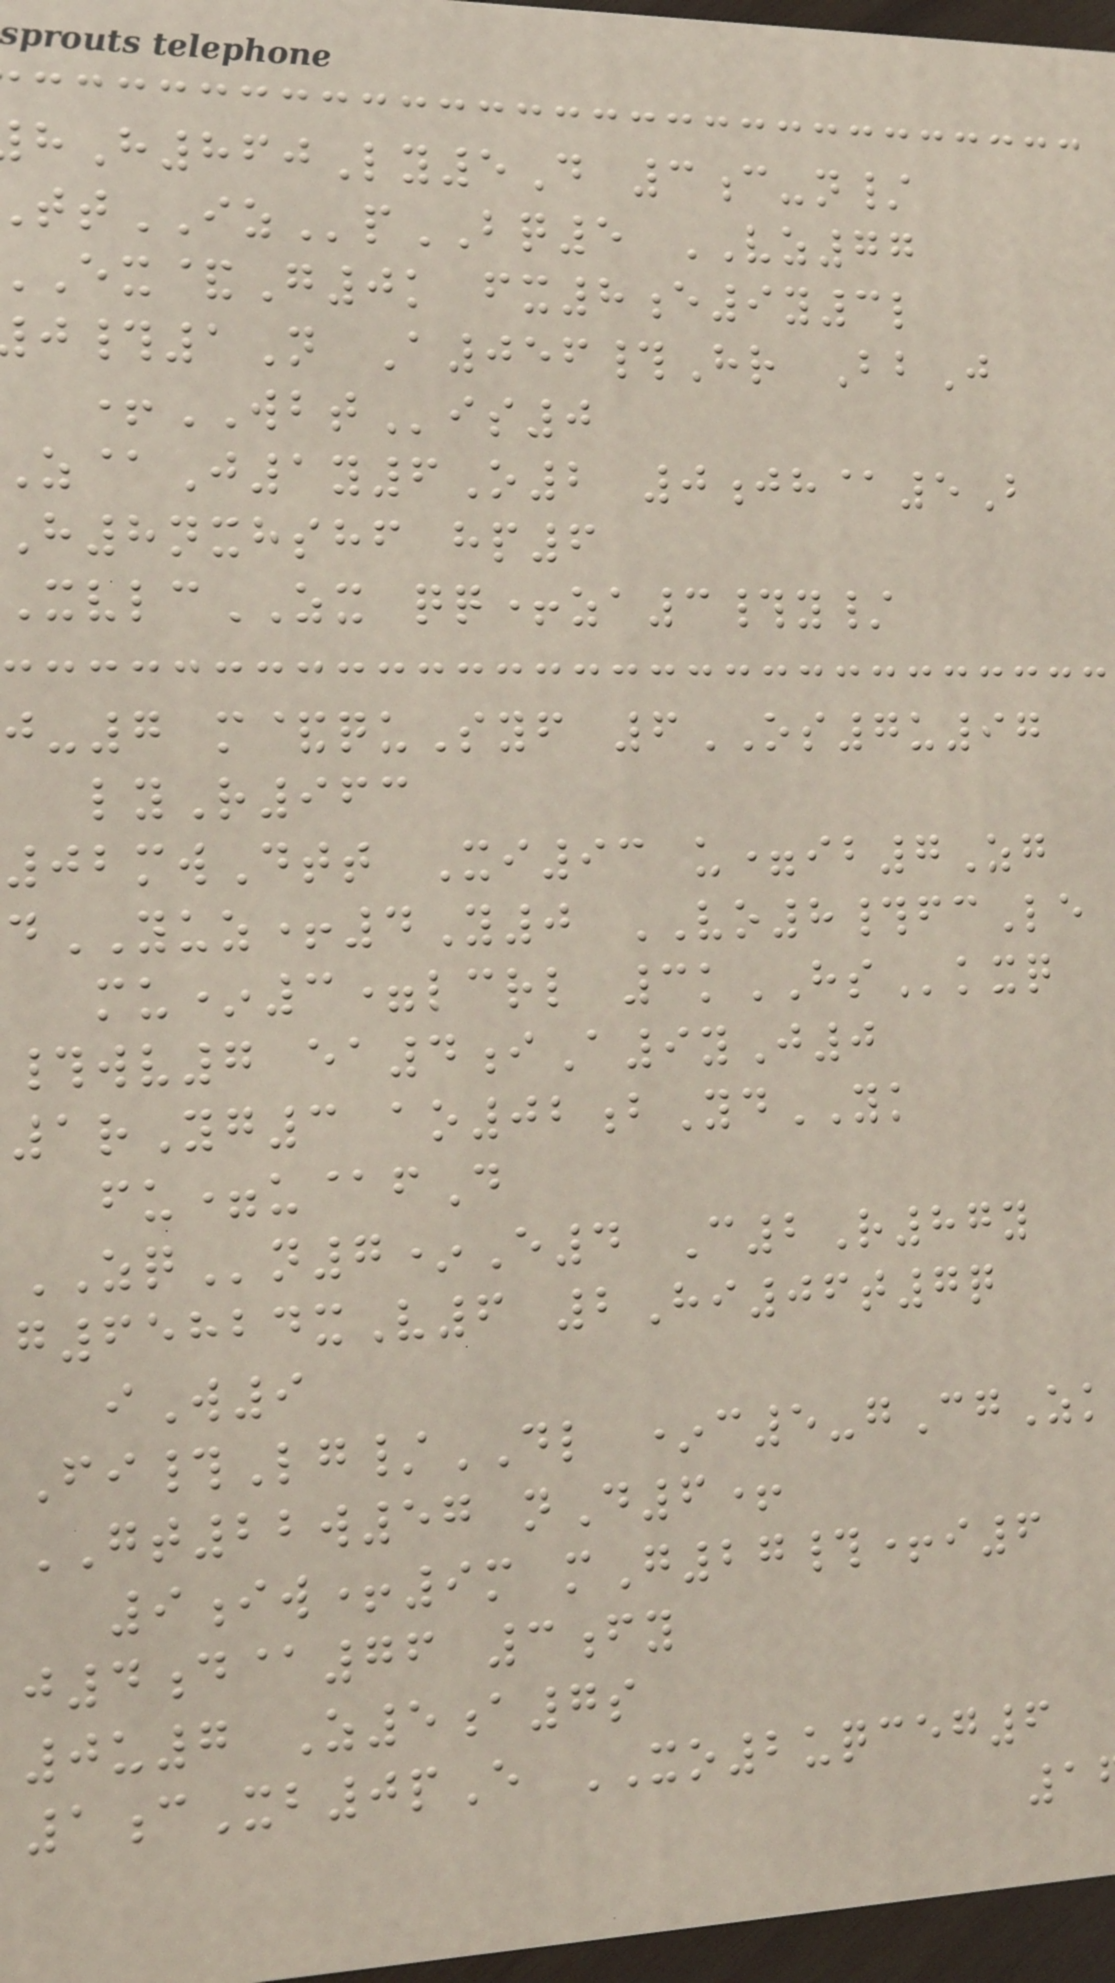H860Ly5D 3c-n/
tIZpBQ5 VZ77
&G0k fx8e9y3l
#1N A056#Hr BbJ
+WBTis0
@J1y6O2 0jh@5B
h8nxhshf hp6
XvlcZX qq+za3#y/
j-7 m&quSyf 6OS7u97
lyR963
02mwDtt Xi93 u=ib7Zg
dYUZ+4Y0 VO8#fcLe
mu*3=lcrl 3kHSkxq
#wv7 ea4iA9yJ0
1rYg3 ao02bYdYK
fu=u@fD
ZQn7*E4 C2R87y
g65824xV6 2Hi06t7q
iW9
Fi#Lg/DL *c5-gCgZk
GT22w57 nD6+
9iw+9m mG27#+i6
j4d@76 3fy
0u7 Z5a7s
1cXb0pE XO2uqceg6
